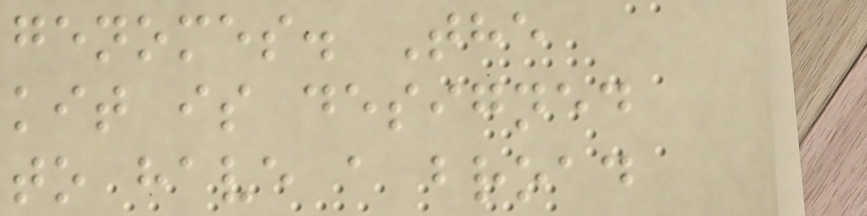genomes. The
kit is designed
to have a broad
